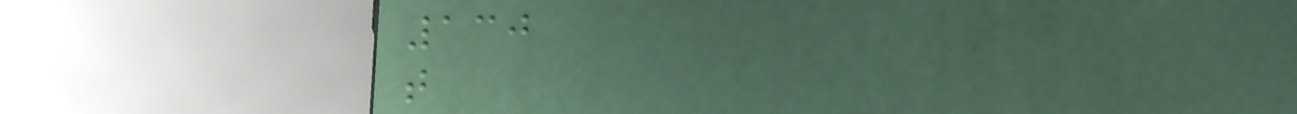130
t
